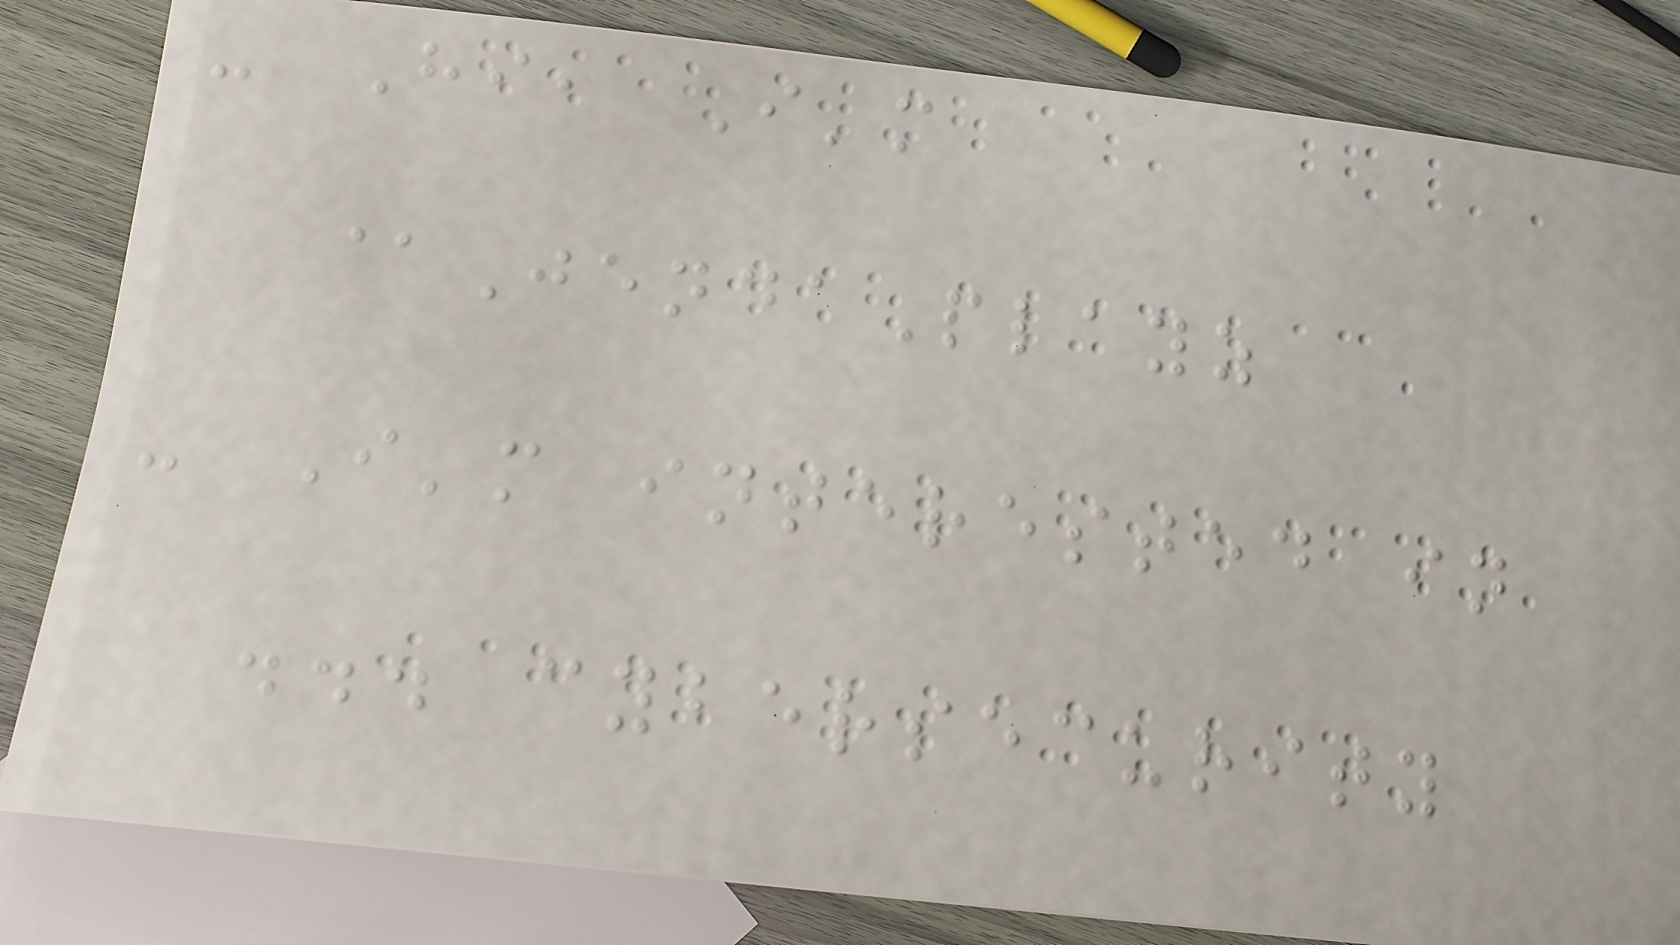- Hi, I'm
@JendaPlayz
- I'm interested in
... cybersecurity
